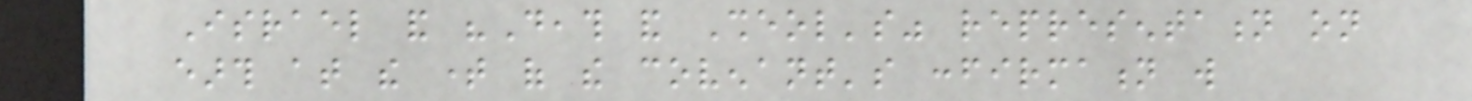Israel and "Death and Sheol's" representation on
earth at the time of the covenant's confirmation will
